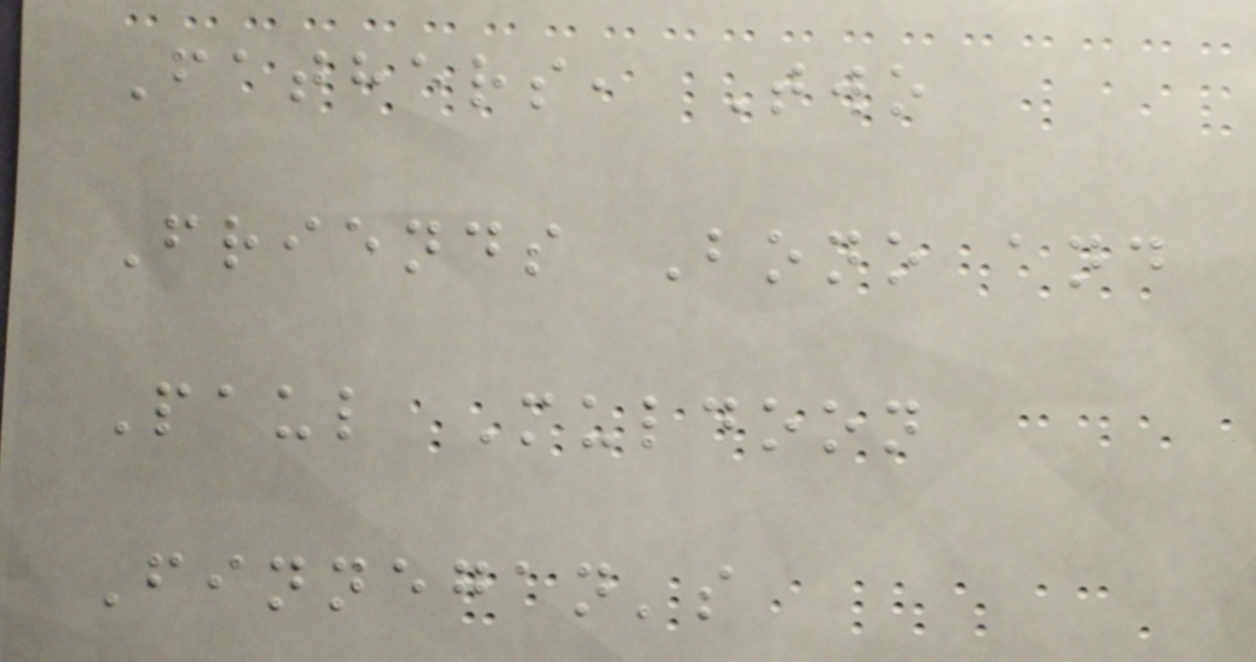Fathers, Two
Friends Bono and
Paul Muldoon
Finnegan's
